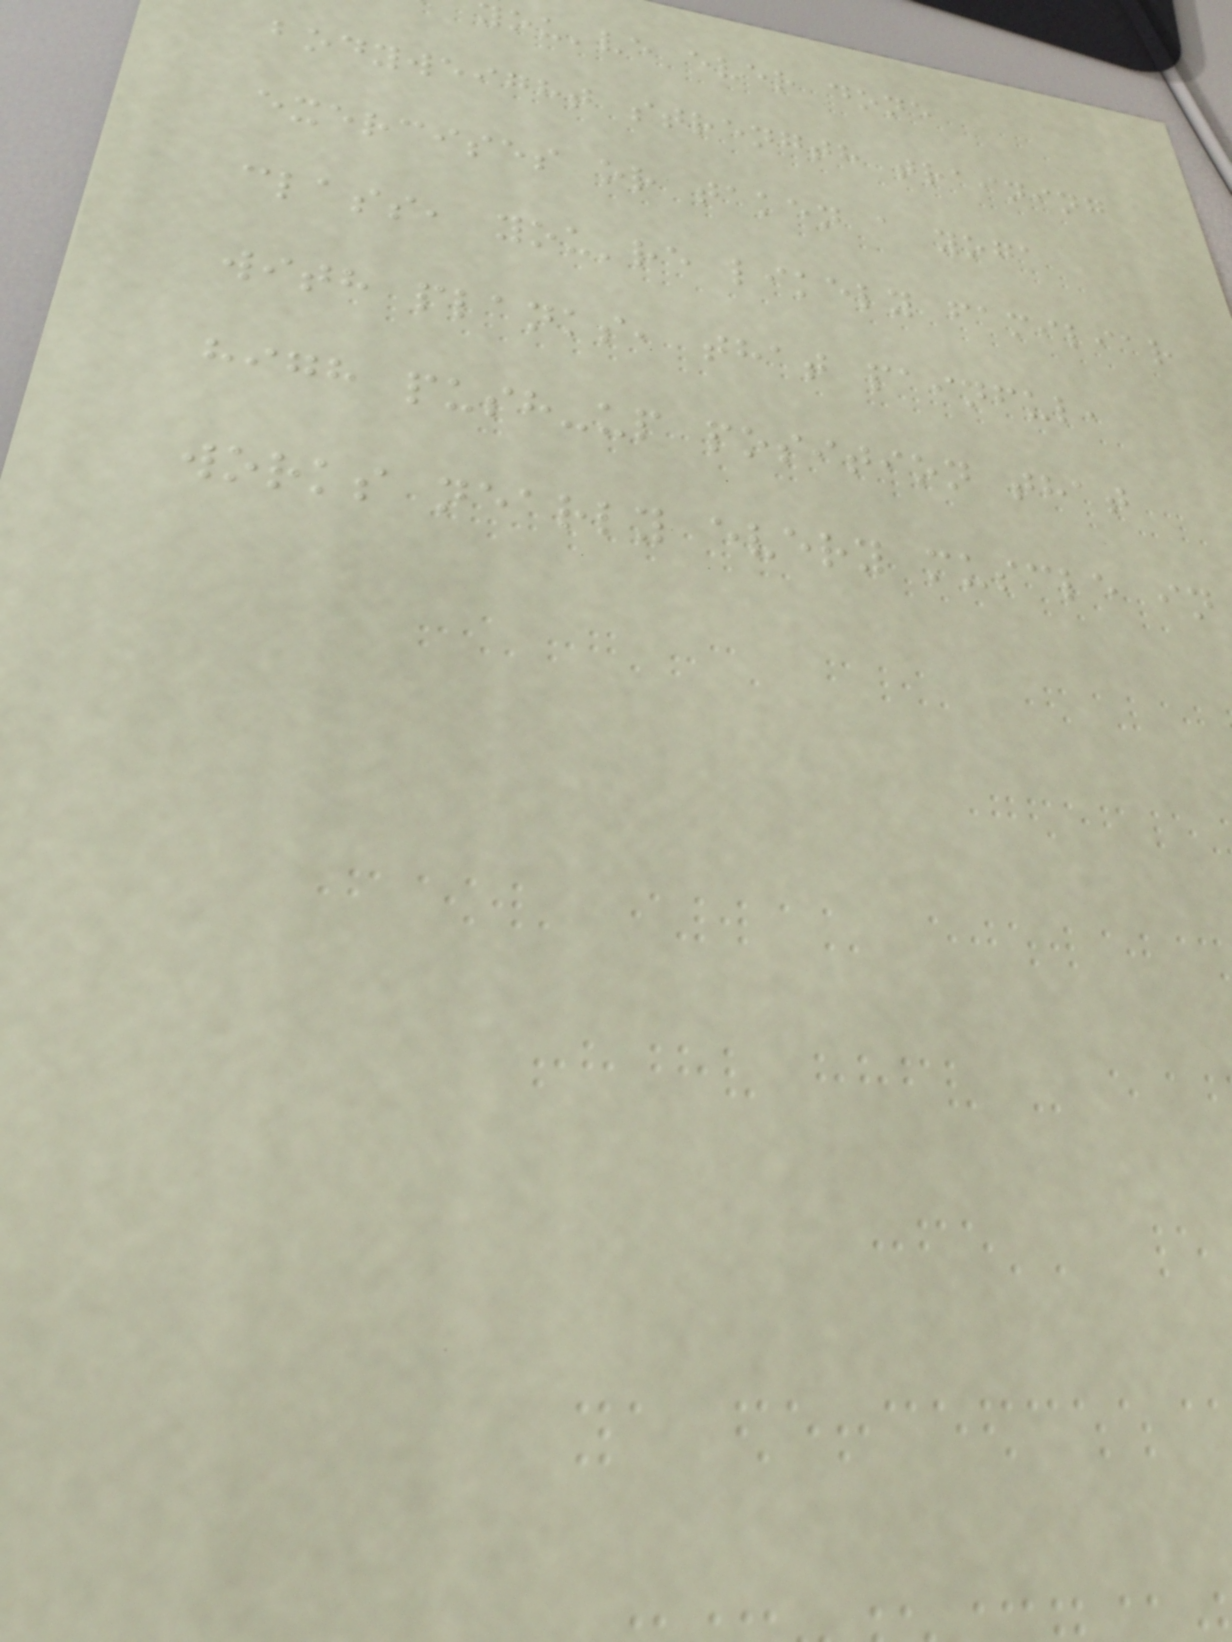ou've ever done
bodyweight strength training
exercises or taken a yoga
class, you're likely familiar
with planks, that painful,
high push-up position that
works nearly every muscle in
